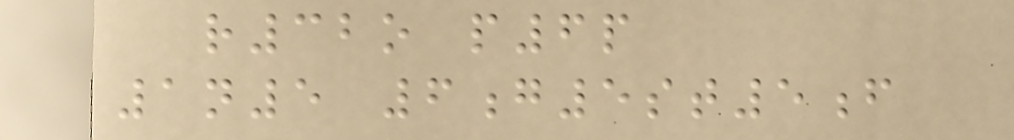r32o p6p
1n5 6g5st5f
